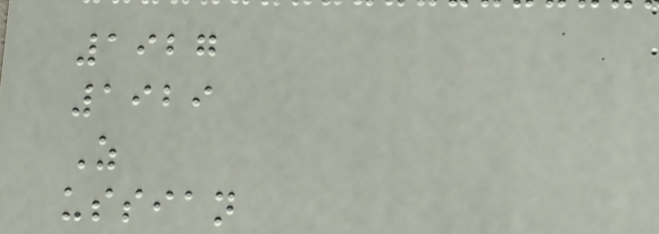1927
1929
Z
ussian
